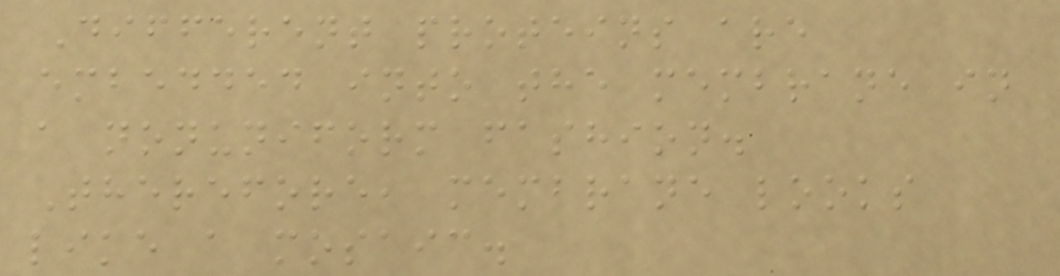Different proteins are
embedded into the membrane in
a nonuniform fashion.
Therefore, membrane looks
like a mosaic.
